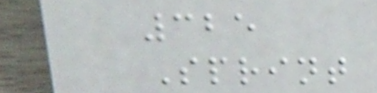325
Sprint
